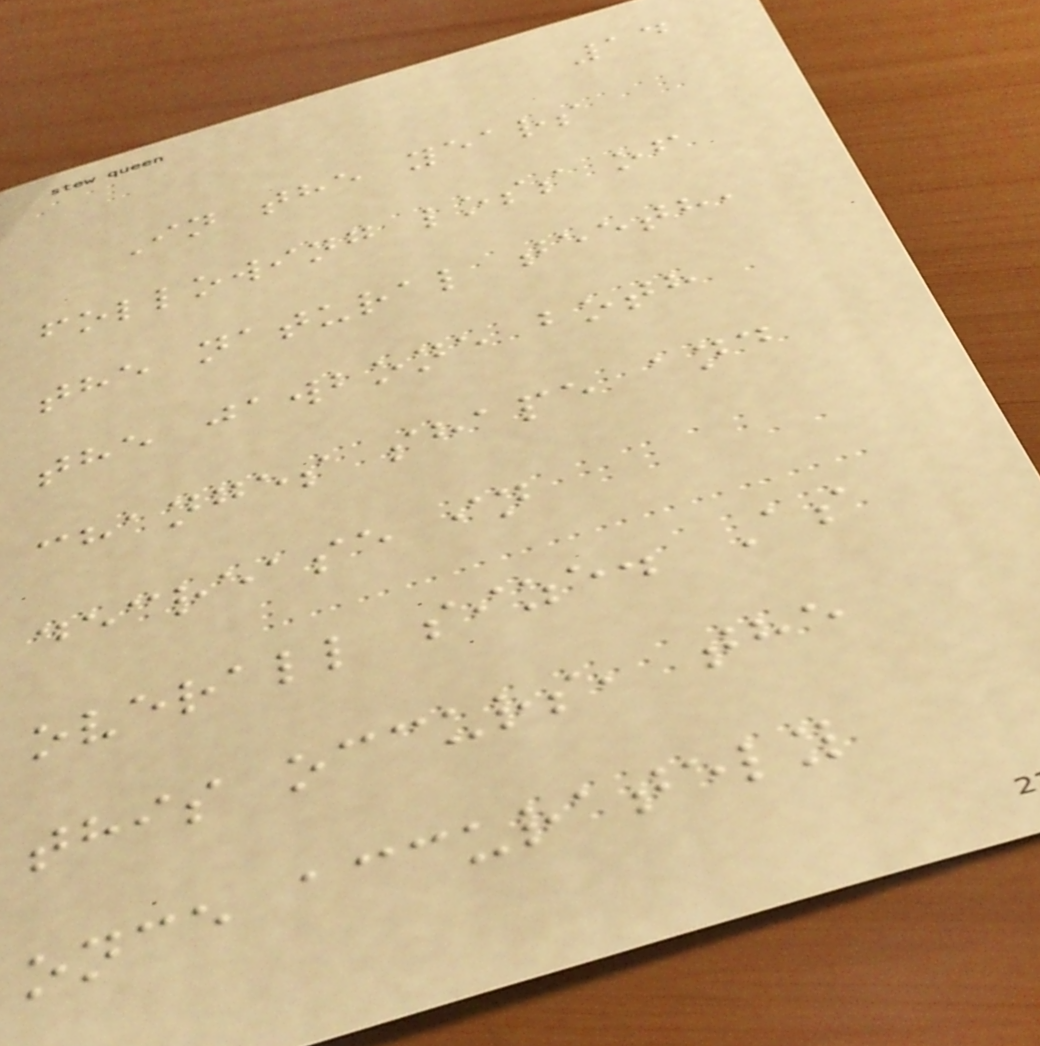14
In the years
following loss of
the natural teeth,
the jawbone both
changes shape and
decrease in
overall size. As
this occurs, the
once accurately
